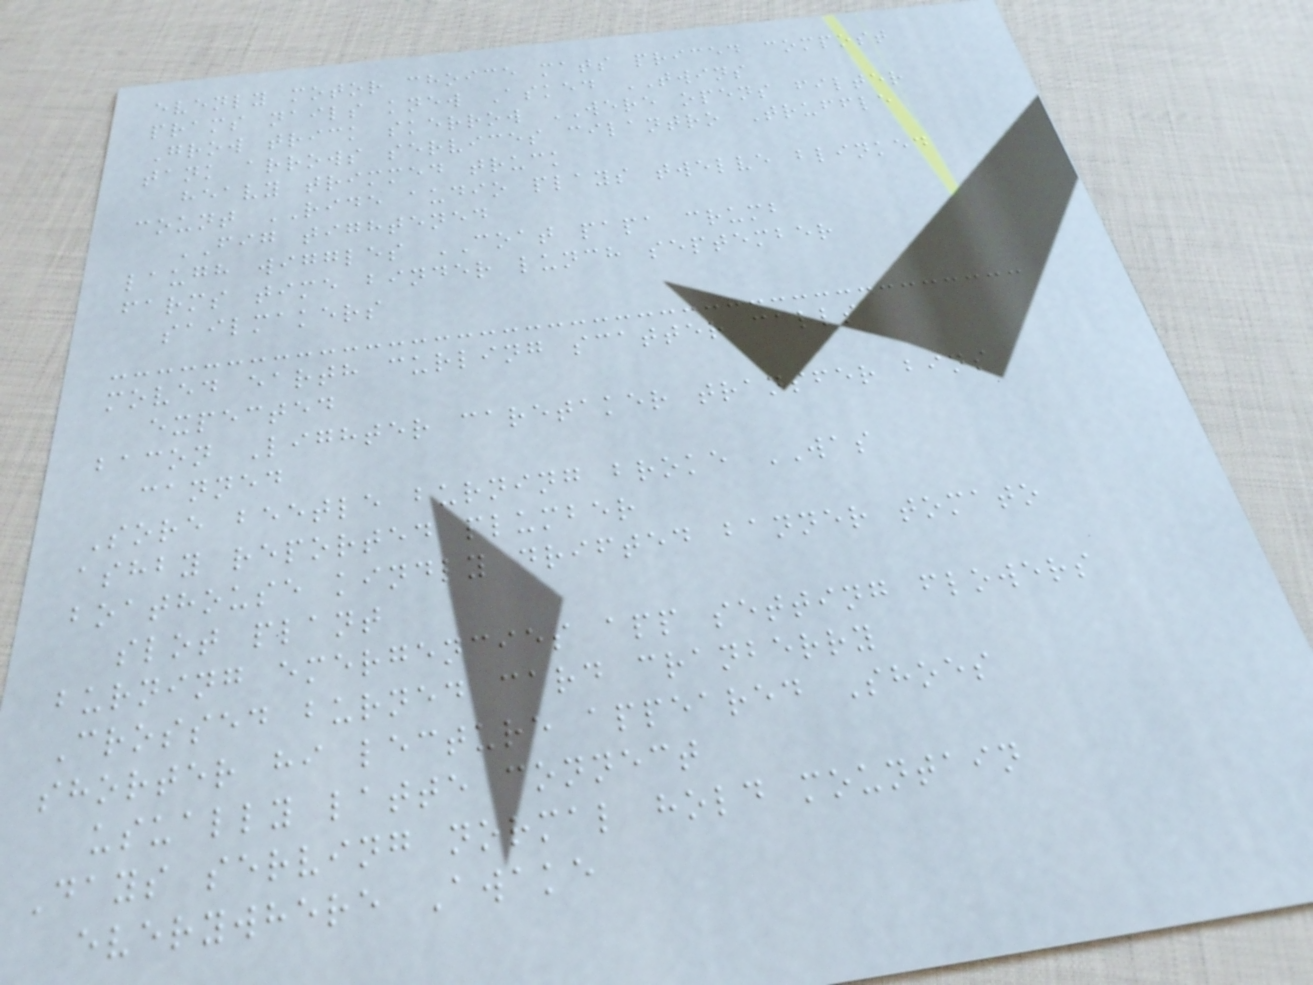evenly motor choice mats priced compost
prams nails knew Asked TWINS
Grow trick skerrow WERE opens filter
tank arrows services cilantro Truffle
heavy trimmed truck
count RIDE audio plays twelve blinked
FIG tightened
laugh wiggles COAT papa crumb
farms time binder lunch september
sailmakers
moved earth curling scatter calls
expected
bacon Lighter caretaker transfer bins
canned
Sore beetle burning broke WAS
ashby reported plumber
boathouse kindly drifted banner tomato
slot plant
burning emergencies app setting flowers
Crossed burned card cranberry
shorter hi lecture appeared Shoes
usually latte connect
Days serving normal hold mountain
everywhere Awake
